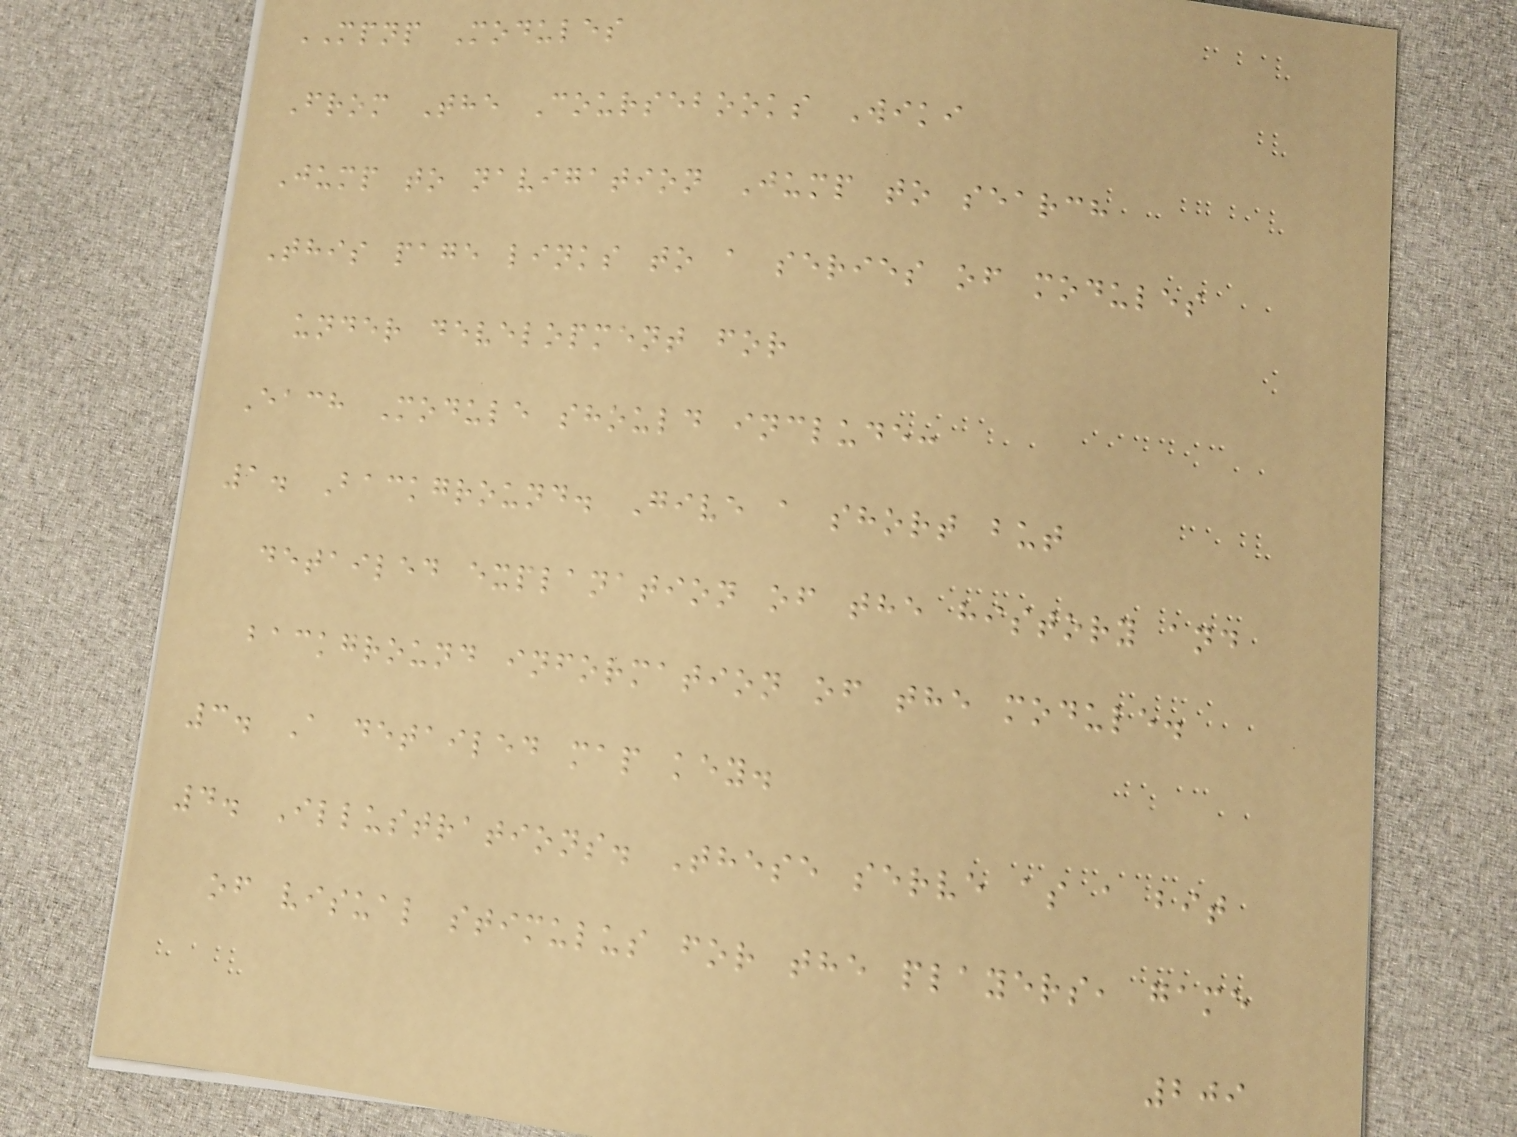MPNP Modules
From The Coursebooks Wiki
Jump to navigation Jump to search
This page links to a series of modules
under development for
Each Module should include:
1. Background. Give a short but
detailed explanation of the history and
background information of the module.
3. A detailed map key.
4. Illustrations. These serve as a bit
of visual stimulus for the players, game
209
